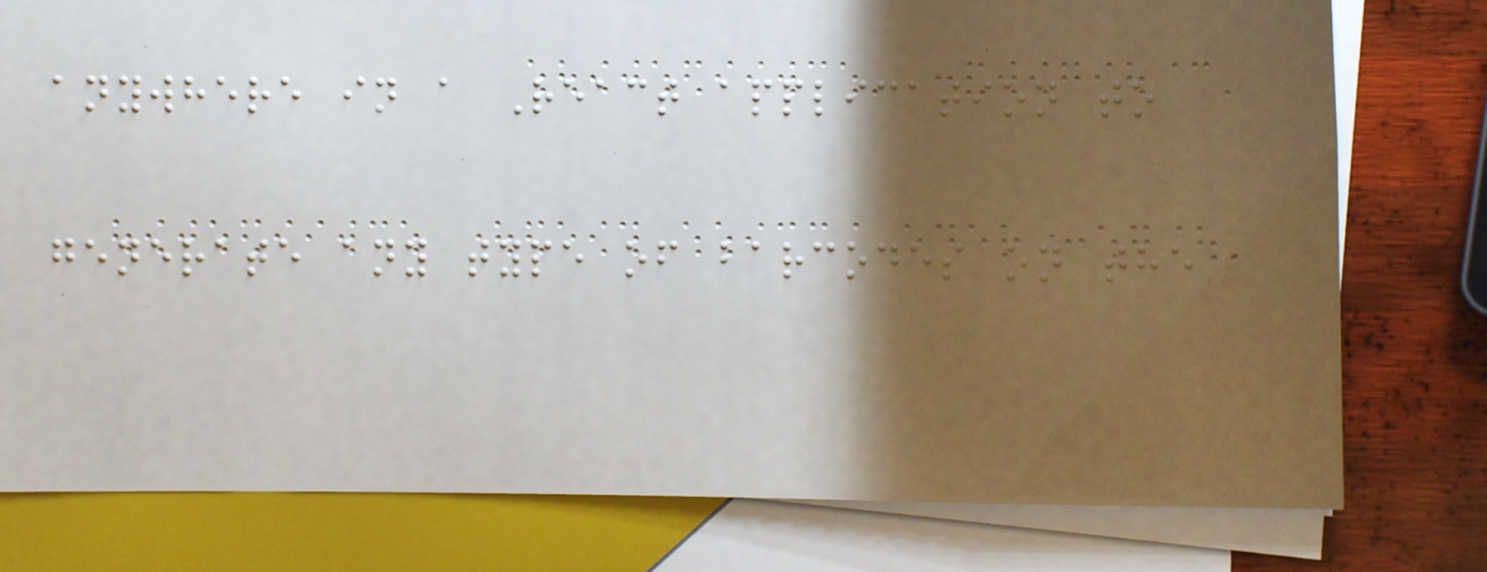anywhere in a React application to
generate any type of barcodes on the
